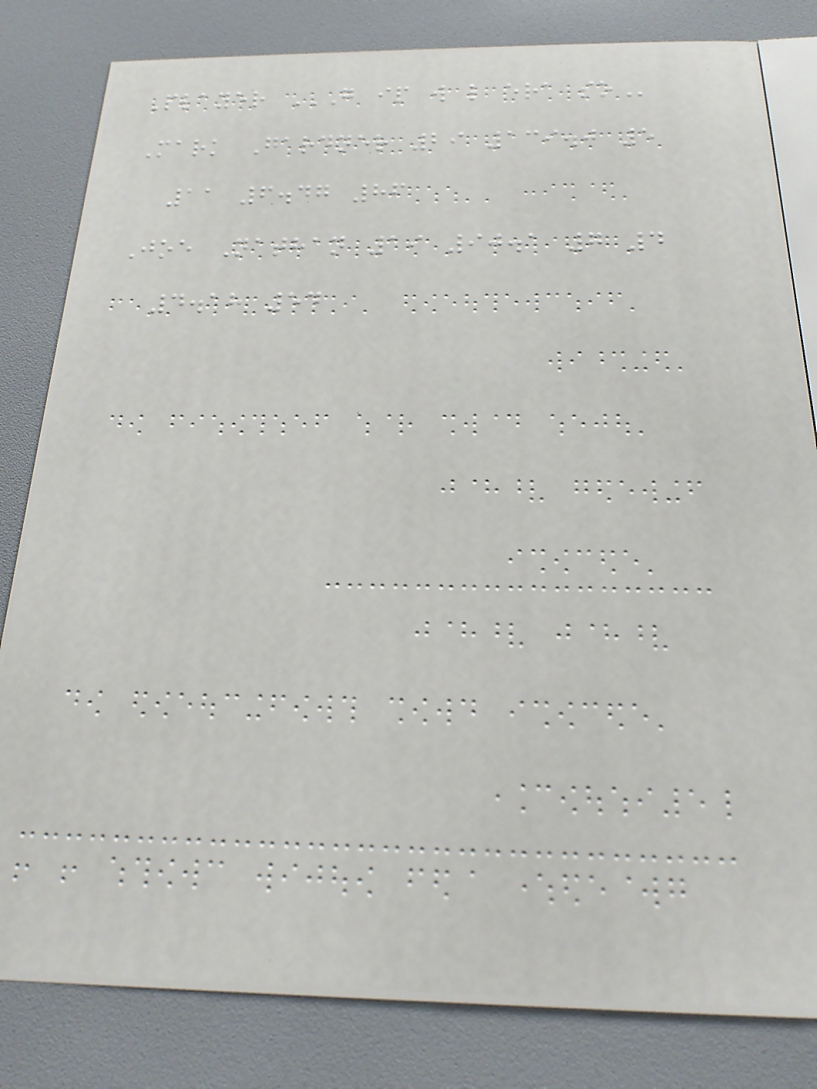Player G IP W L ERA SO
Mark Gardner 29 139.0 5
11 6.47 86
Joe Nathan 19 90.1 7 4
4.18 54
